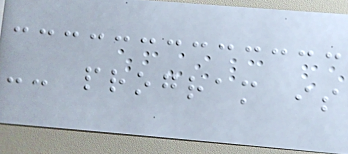-- program is
